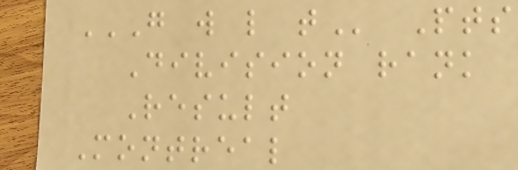G W L T Pts
Division rank
Result
Montreal
